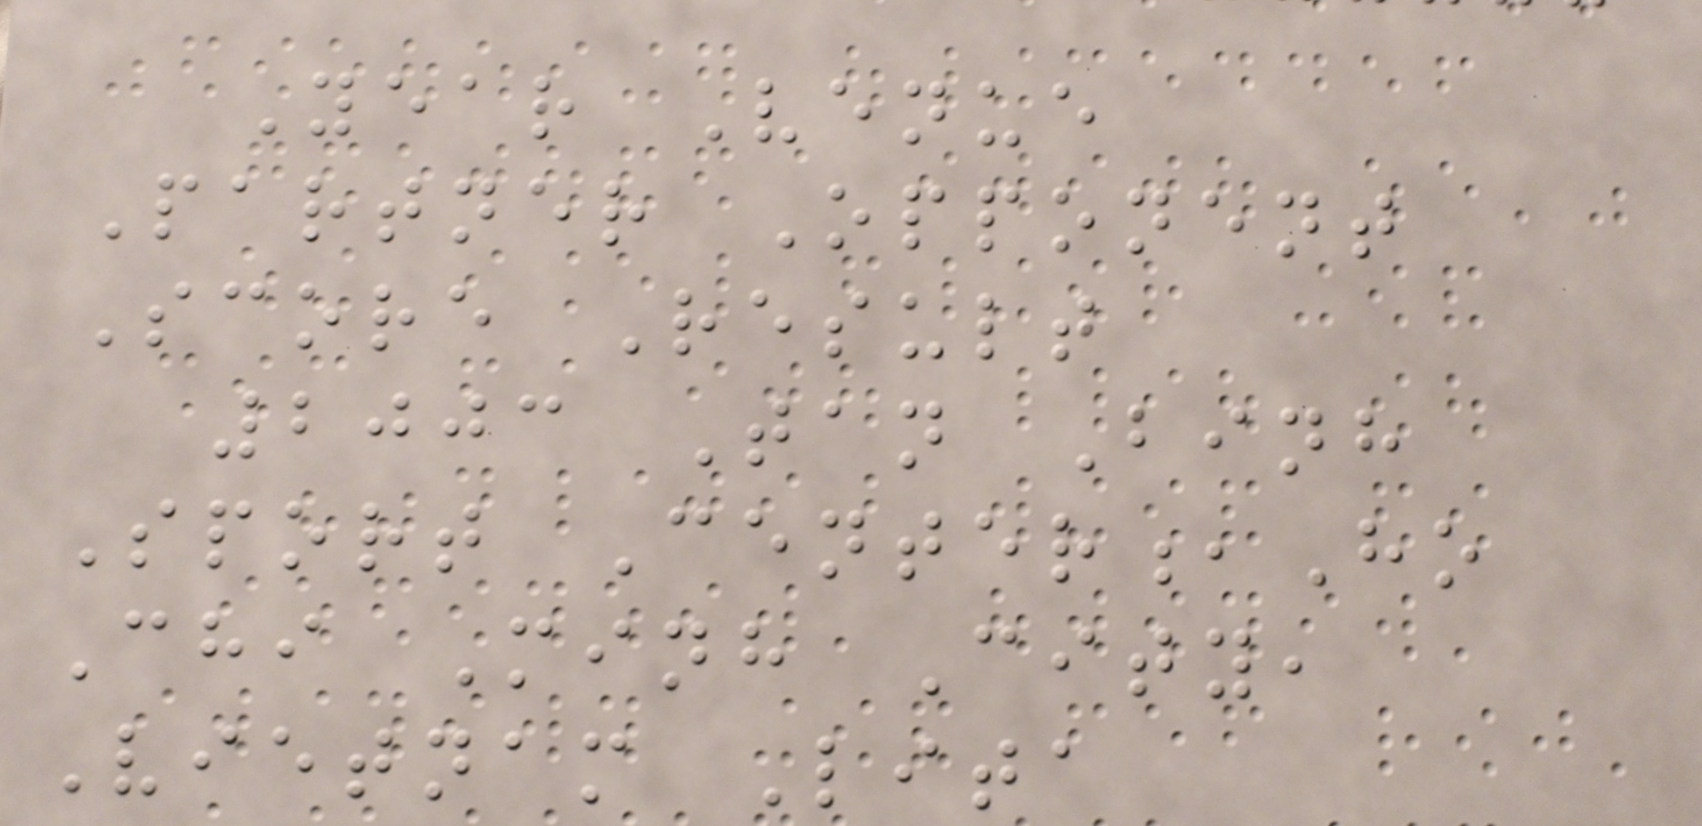Year Venue
Partner Opponent
Score Result
2003 Tan Binh
Sport Center,Ho
Chi Minh City,
Vietnam Lita
